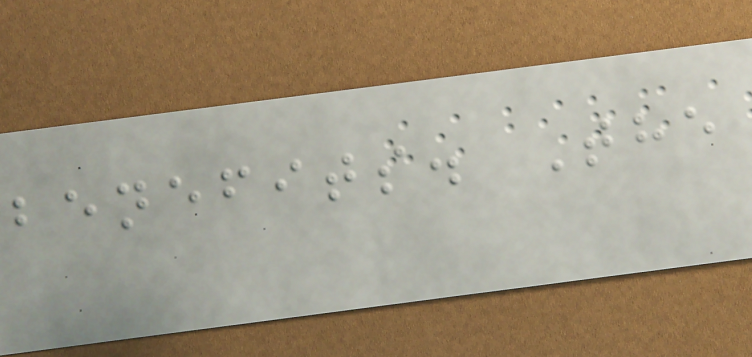benefits. The
